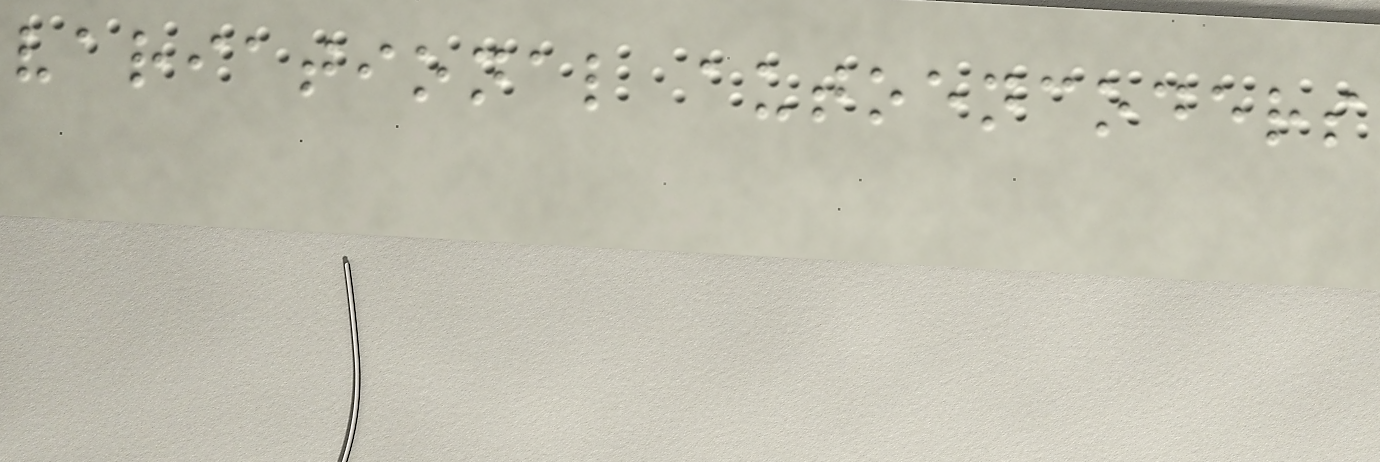variational autoencoders
